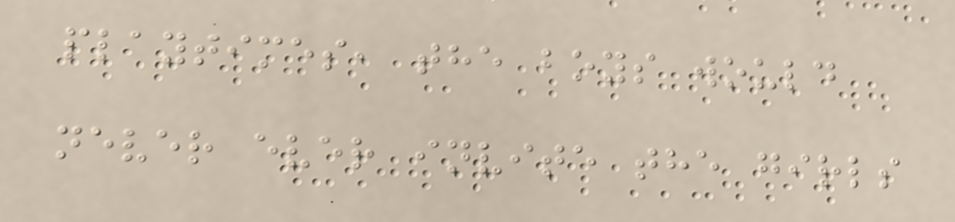playtimes, the boys would
never ever invite the girls
